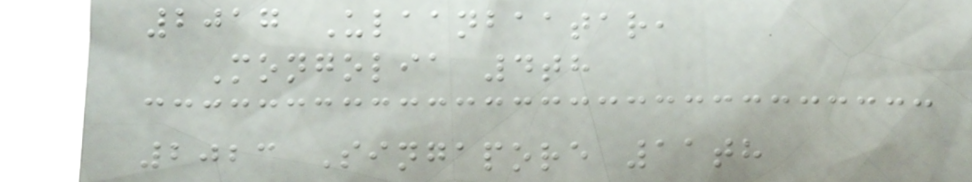2017 Ulaanbaatar,
Mongolia 4th
2023 Singapore 11th
